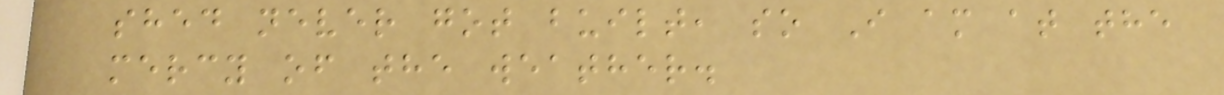shed never got built, so I am at the
mercy of the weather.
